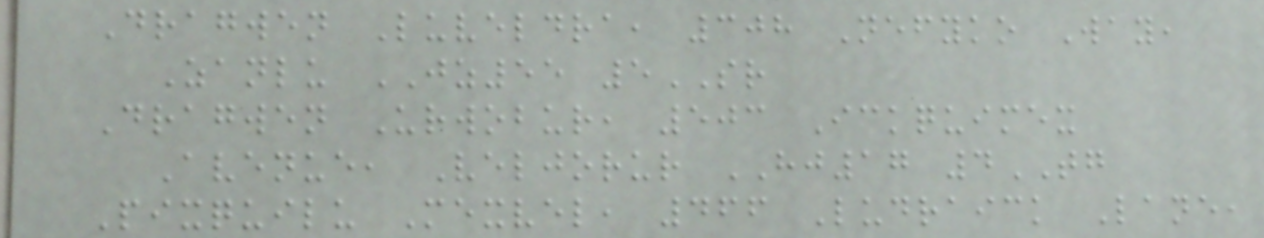Dragwen Luveldra, 308 Nefyko Way,
Zanlu JZ55 5SR
Dragwen Urwobur, 503 Ickquimex
Avenue, Veljorur HJ17 4TG
Pixquilu Mexvel, 466 Ludraick Lane,
